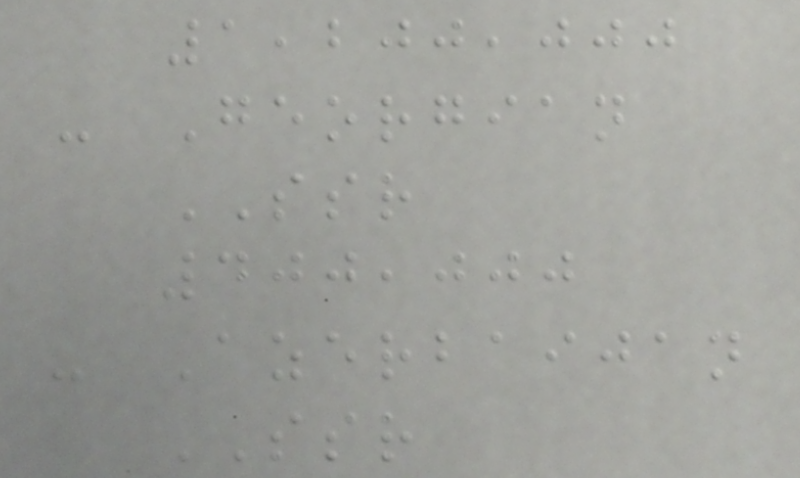1,200,000
- Georgian
SSR
400,000
- Azerbaijan
SSR
